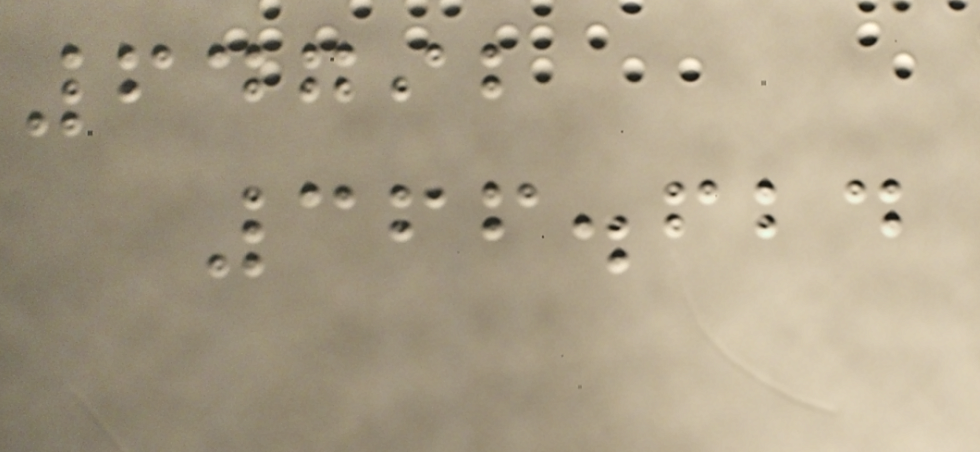64792
366.624
